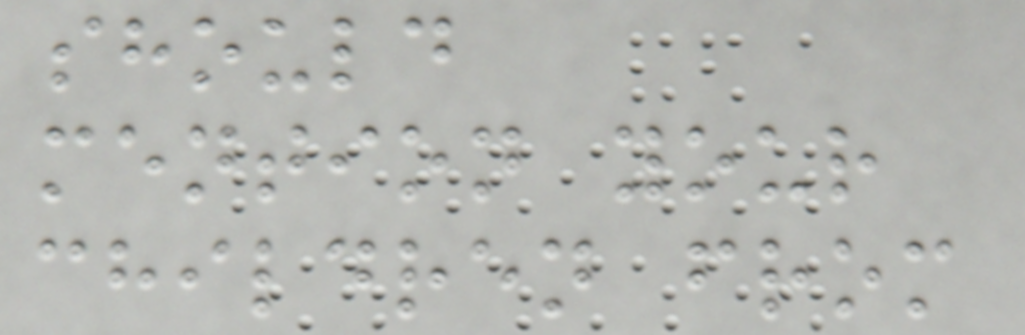should
mention your
children from
